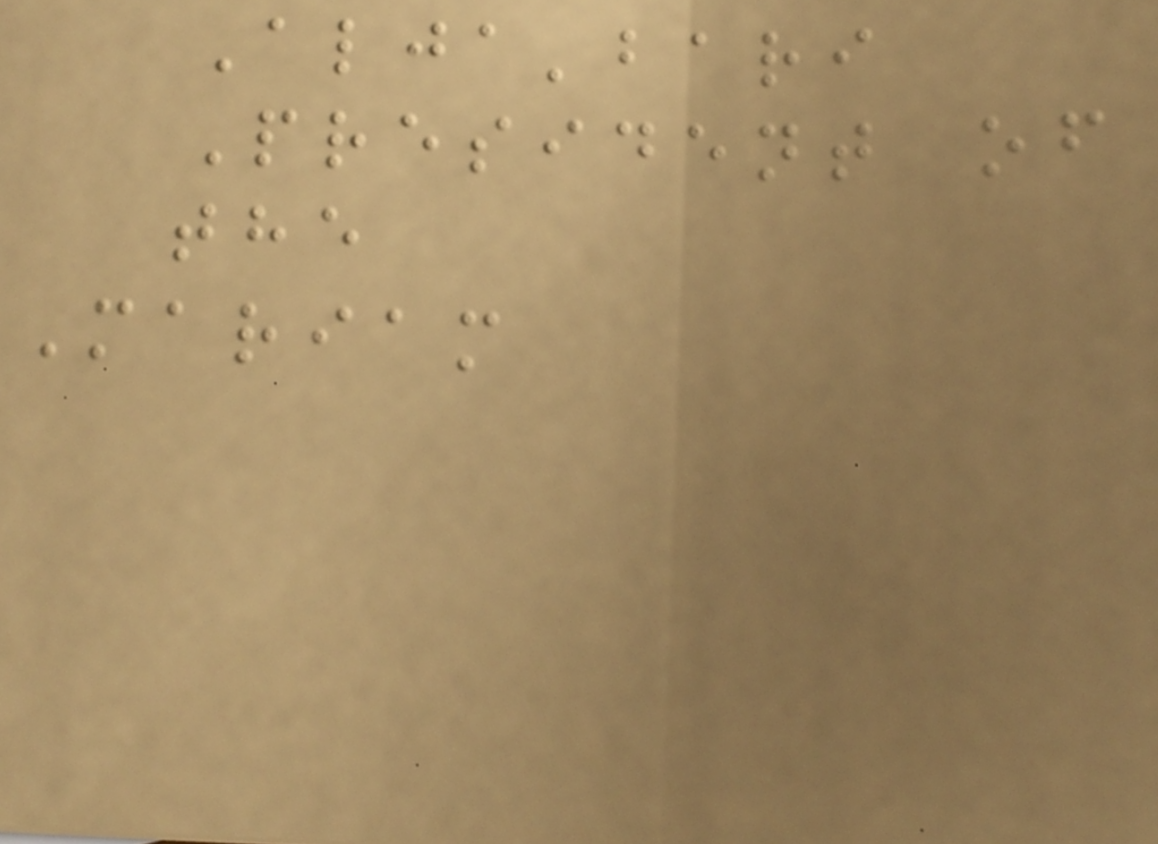Alja'bari
President of
the
Mariam
